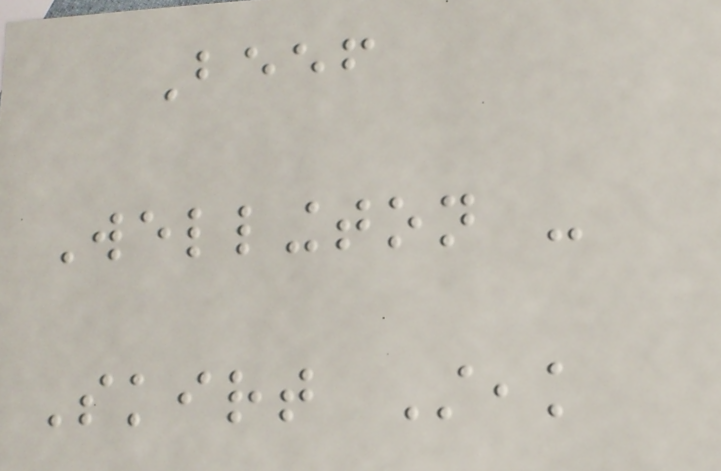Beef
Wellington -
Skirt Steak
